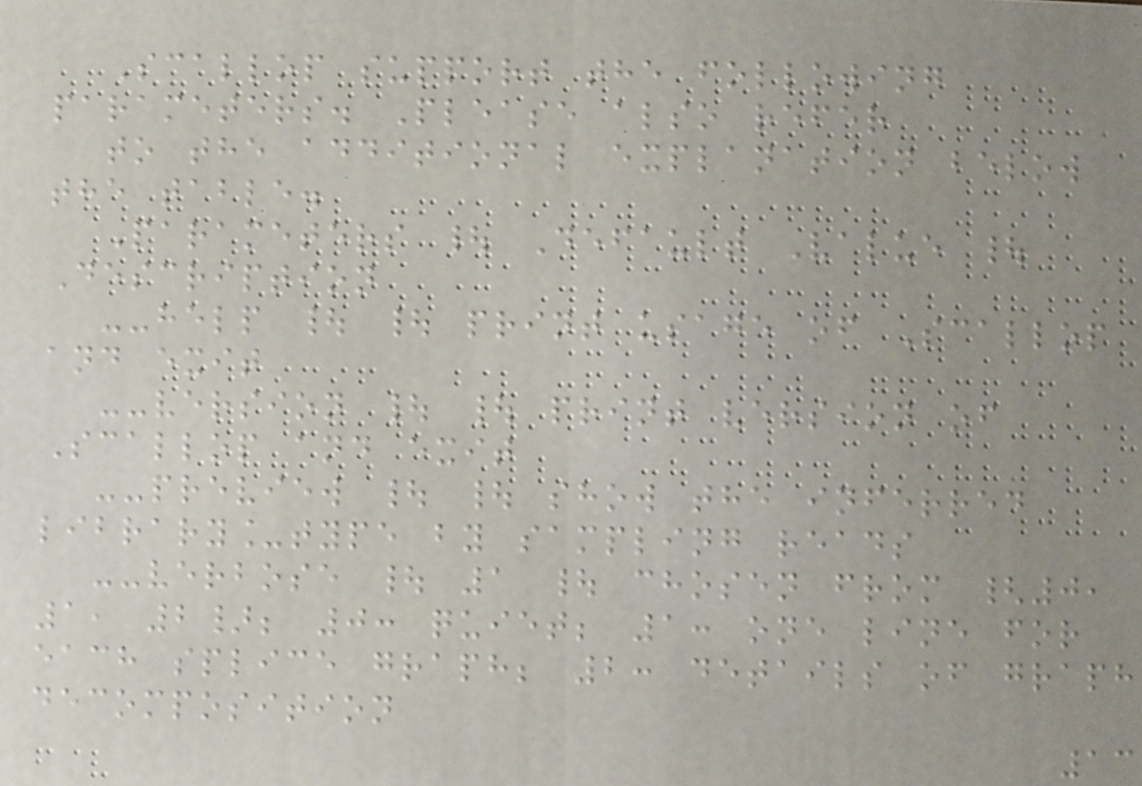Scallop support the following
parameters. Please also refer
to the additional explanation below
the table.
Parameters | Default Value |
Description
--help | | print usage of Scallop
and exit
--version | | print version of
Scallop and exit
--preview | | show the inferred
library_type by sampling reads
--verbose | 1 | chosen from {0,
1, 2}; 0: quiet; 1: one line for
each splice graph; 2: details of graph
decomposition
13
